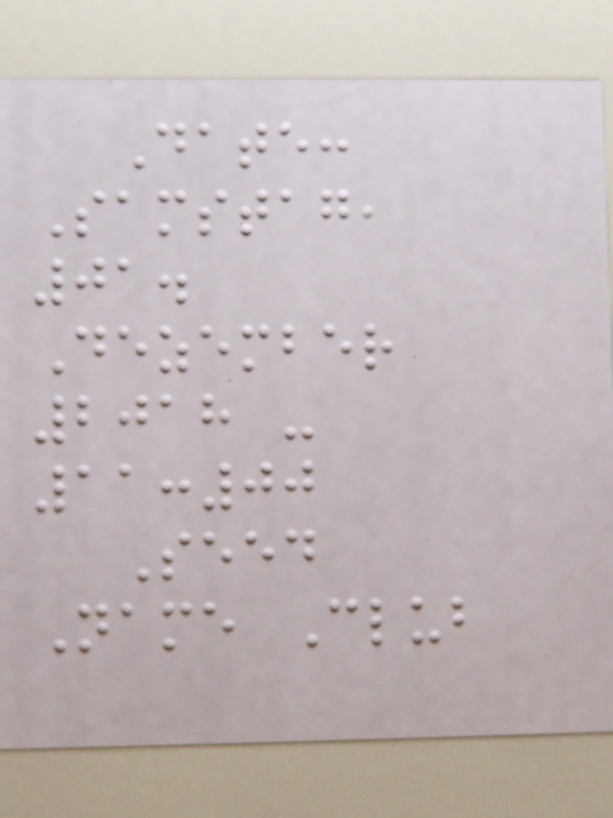Date:
Samstag,
01.
Dezember
2018 -
11:00
Seed
Name Club
